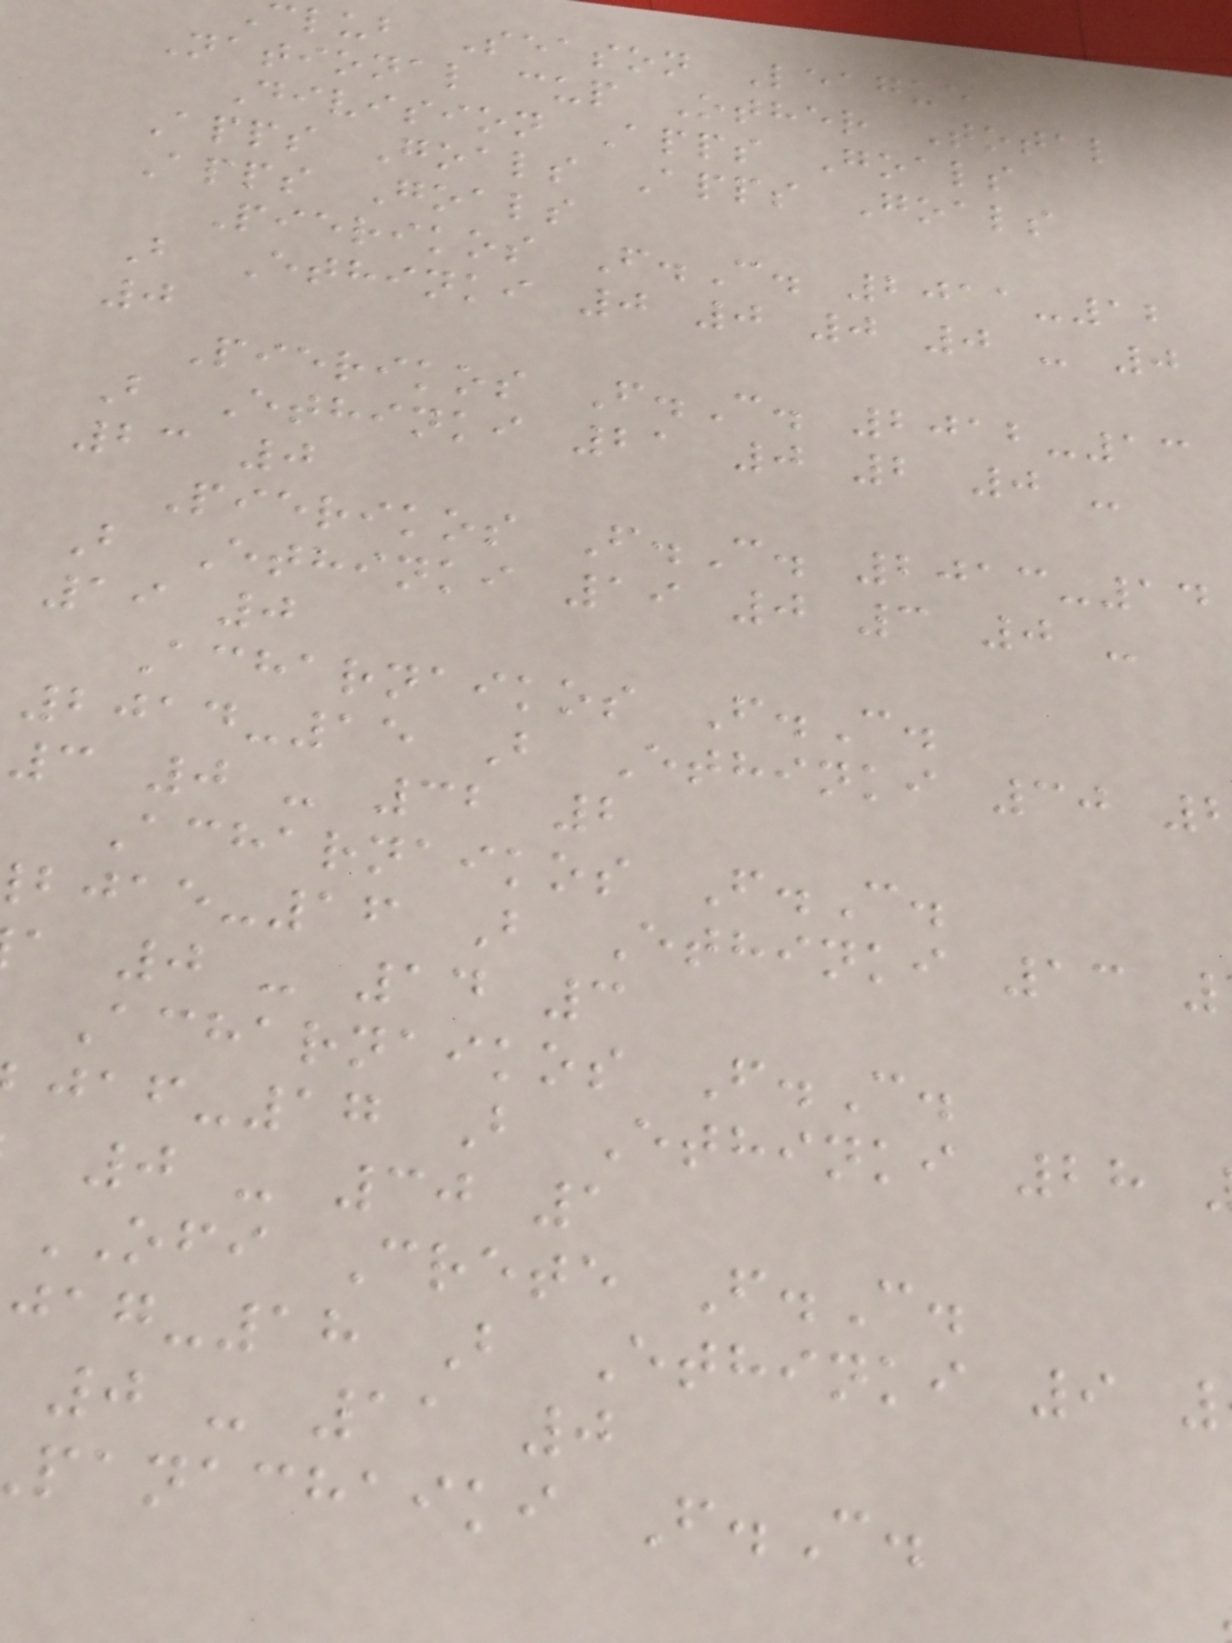lub Season League
National cup Other Total
Division Apps Goals
Apps Goals Apps Goals
Apps Goals
Pierikos F.C. 2011-12
B Ethinki 0 0 0 0 - 0
0
Pierikos F.C. 2012-13
B Ethinki 21 0 2 0 -
23 0
Pierikos F.C. 2013-14
B Ethinki 19 0 3 0 -
19 0
Acharnaikos F.C.
2014-15 B Ethinki 30
3 0 - 32 2
Acharnaikos F.C.
-16 B Ethinki 13
a 0 - 14 3
Acharnaikos F.C.
-17 B Ethinki 28
0 - 30 1
OFI Crete F.C.
-18 B Ethinki 9
0 - 11 0
panachaiki F.C.
